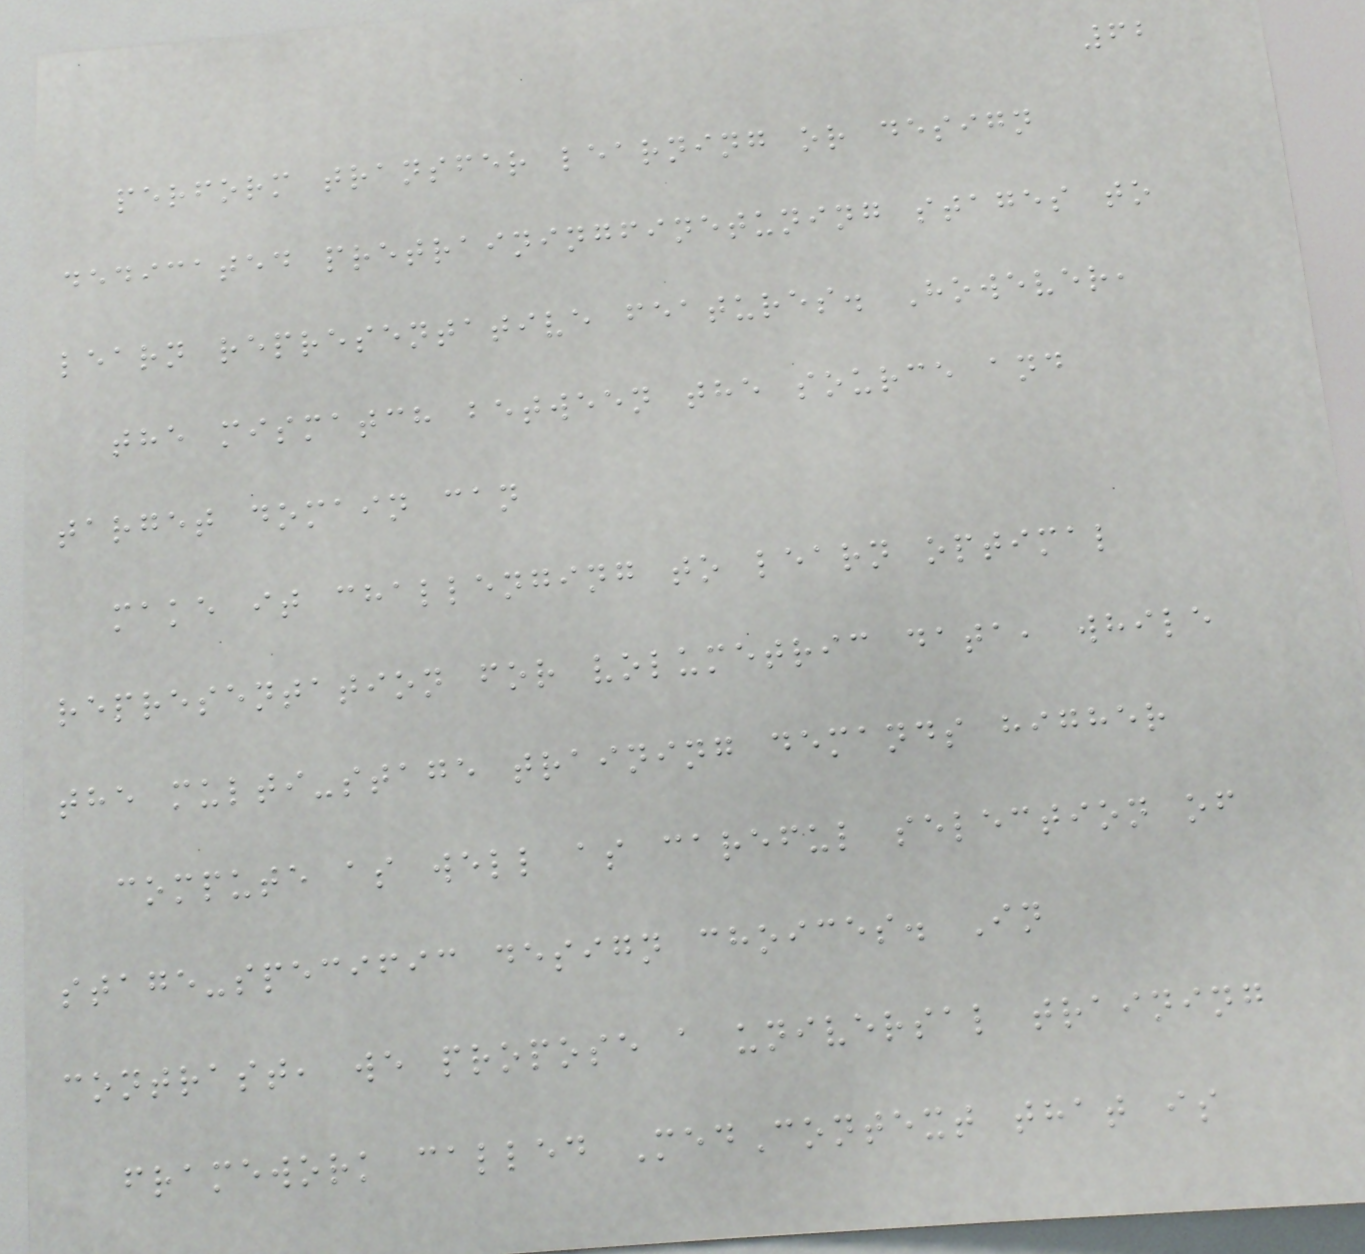62
perform transfer learning or design
dedicated pretrainingfinetuning stages to
learn representative features. However,
the mismatch between the source and
target domain can
make it challenging to learn optimal
representation for volumetric data, while
the multi-stage training demands higher
compute as well as careful selection of
stage-specific design choices. In
contrast, we propose a universal training
framework called MedContext that is
